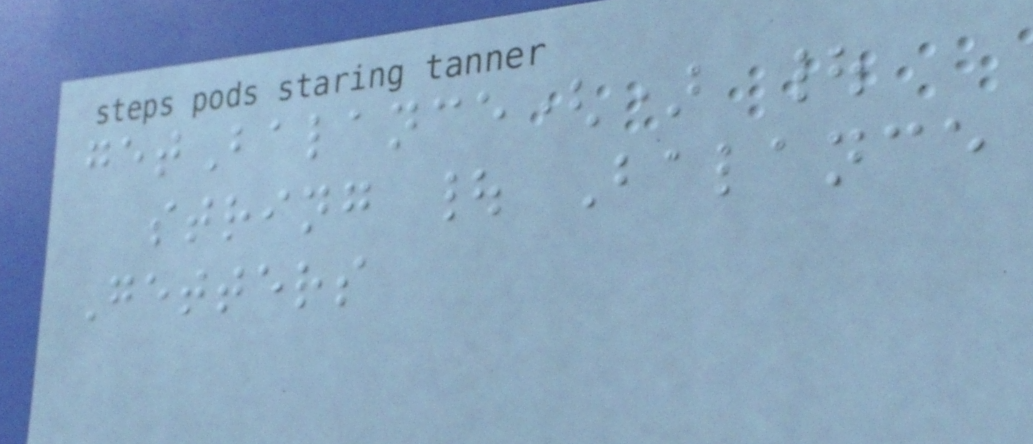getBalance() |
string | Balance
Getters
